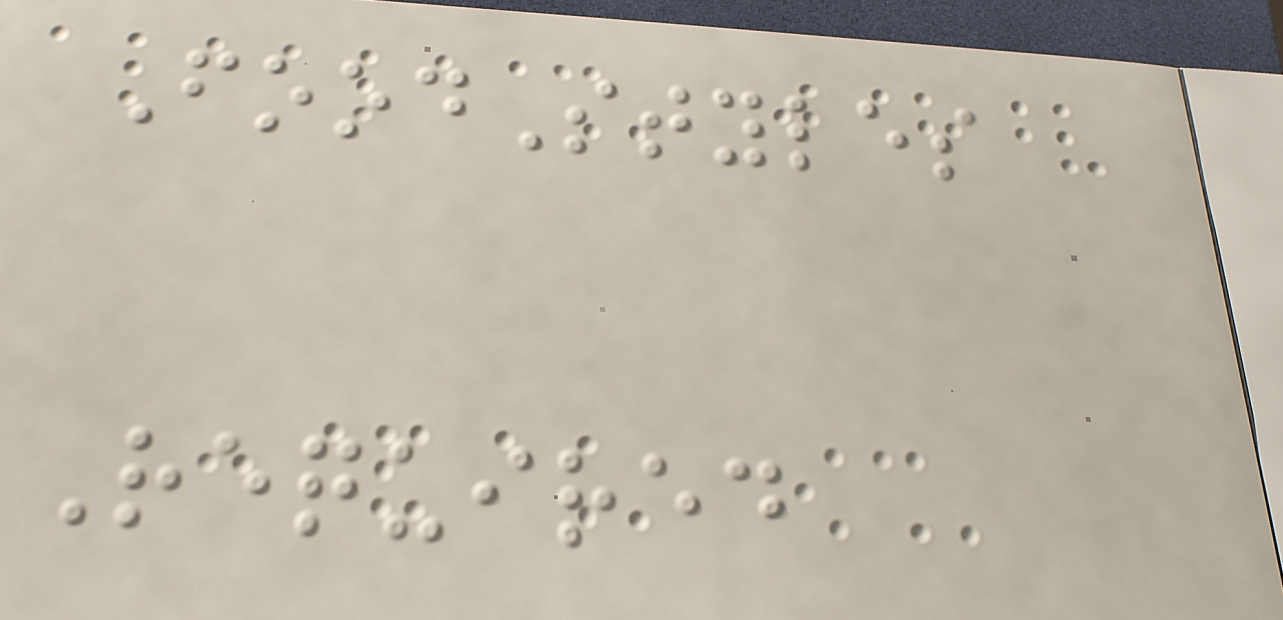FoodStyles
Required
